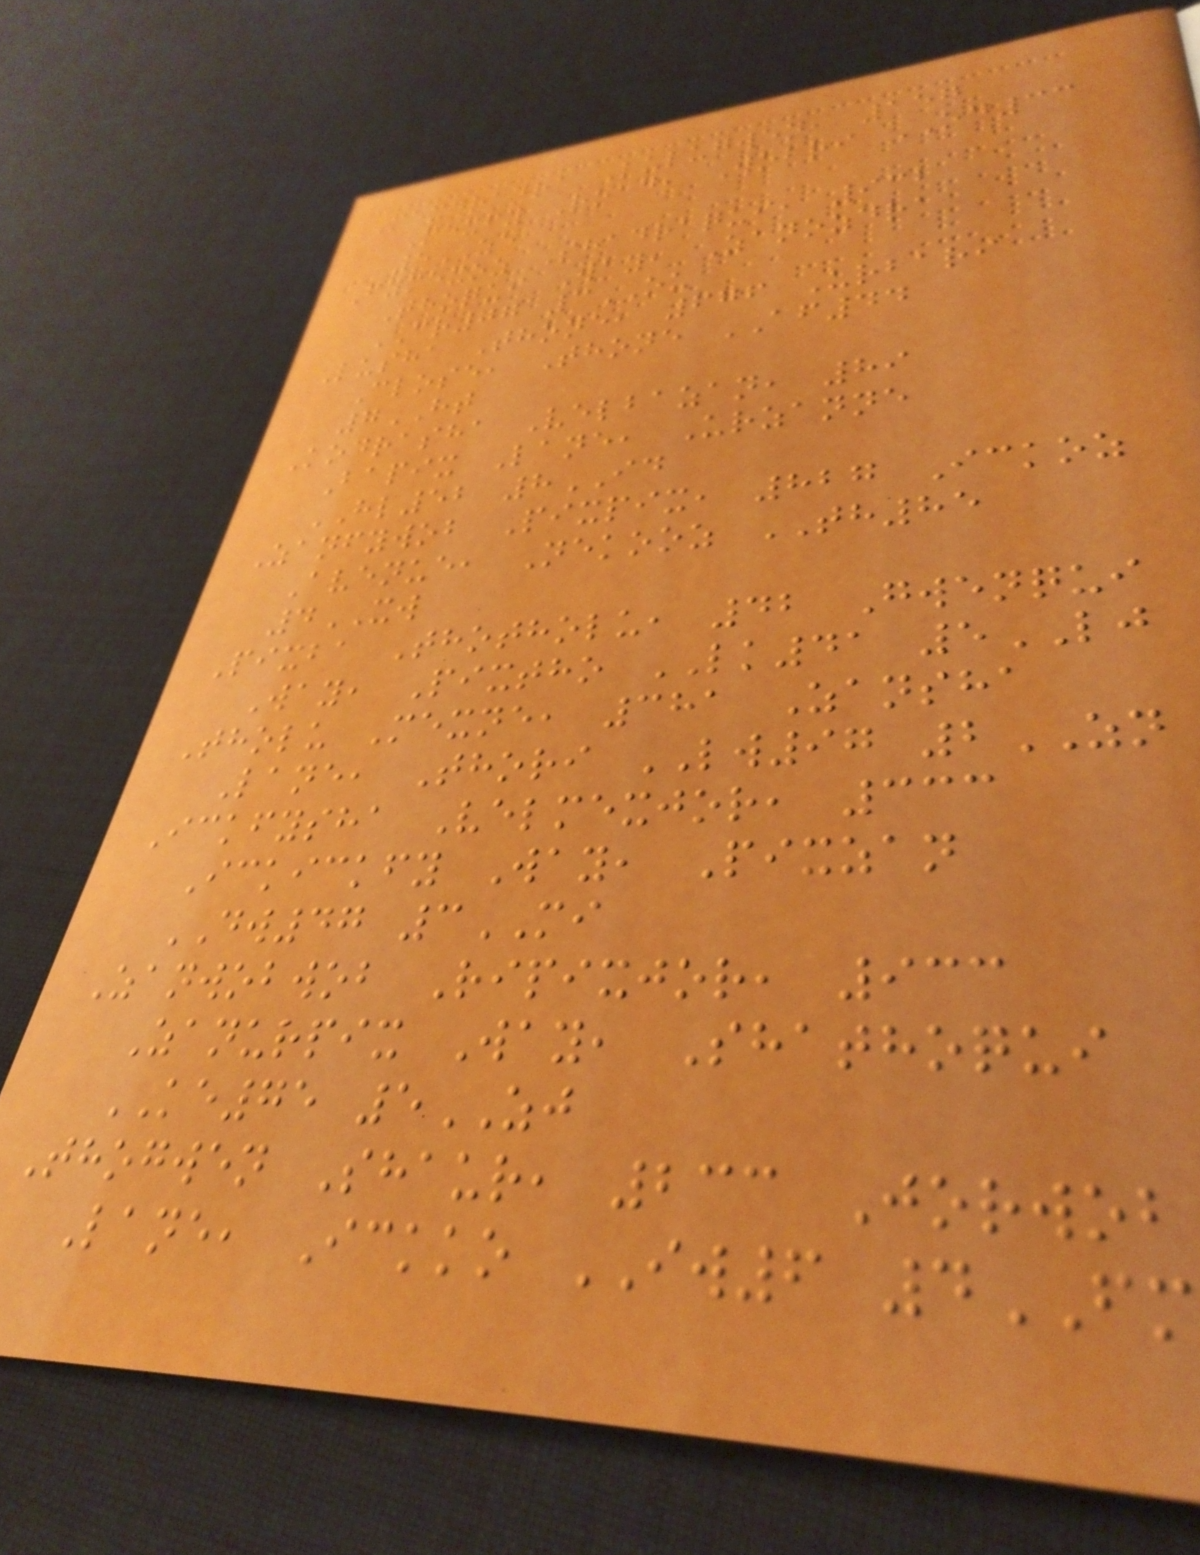Mexdradra Lulugwen, 157
Mexfy Road, Wobri OD33
5ZE
Fymexoz Shadraqui, 932
Thoqui Way, Zanozdra
CR77 3OU
Lusha Thone, 676 Urbari
Close, Thone AF44
7HT
Kodrasha Velbazan, 89
Bapix Lane, Urzanne
HL52 8ID
Zanfywob Pixpix, 827 Ickoz
Avenue, Nekooz TH85
4XW
Pixba Thotholu, 42 Gwenqui
Way, Pixtho LK41 5LJ
Tholu Mexne, 381 Zansha
Lane, Thori LW97 2ZN
Ickfysha Velmexjor, 333
Ickickfy Way, Pixzan
DW47 3MI
Zanwobwob Ripixjor, 933
Zanurpix Way, Shathoqui
KE75 5ZJ
Thogwen Shaur, 233 Jorwob
Lane, Ickko IW6 4FM
